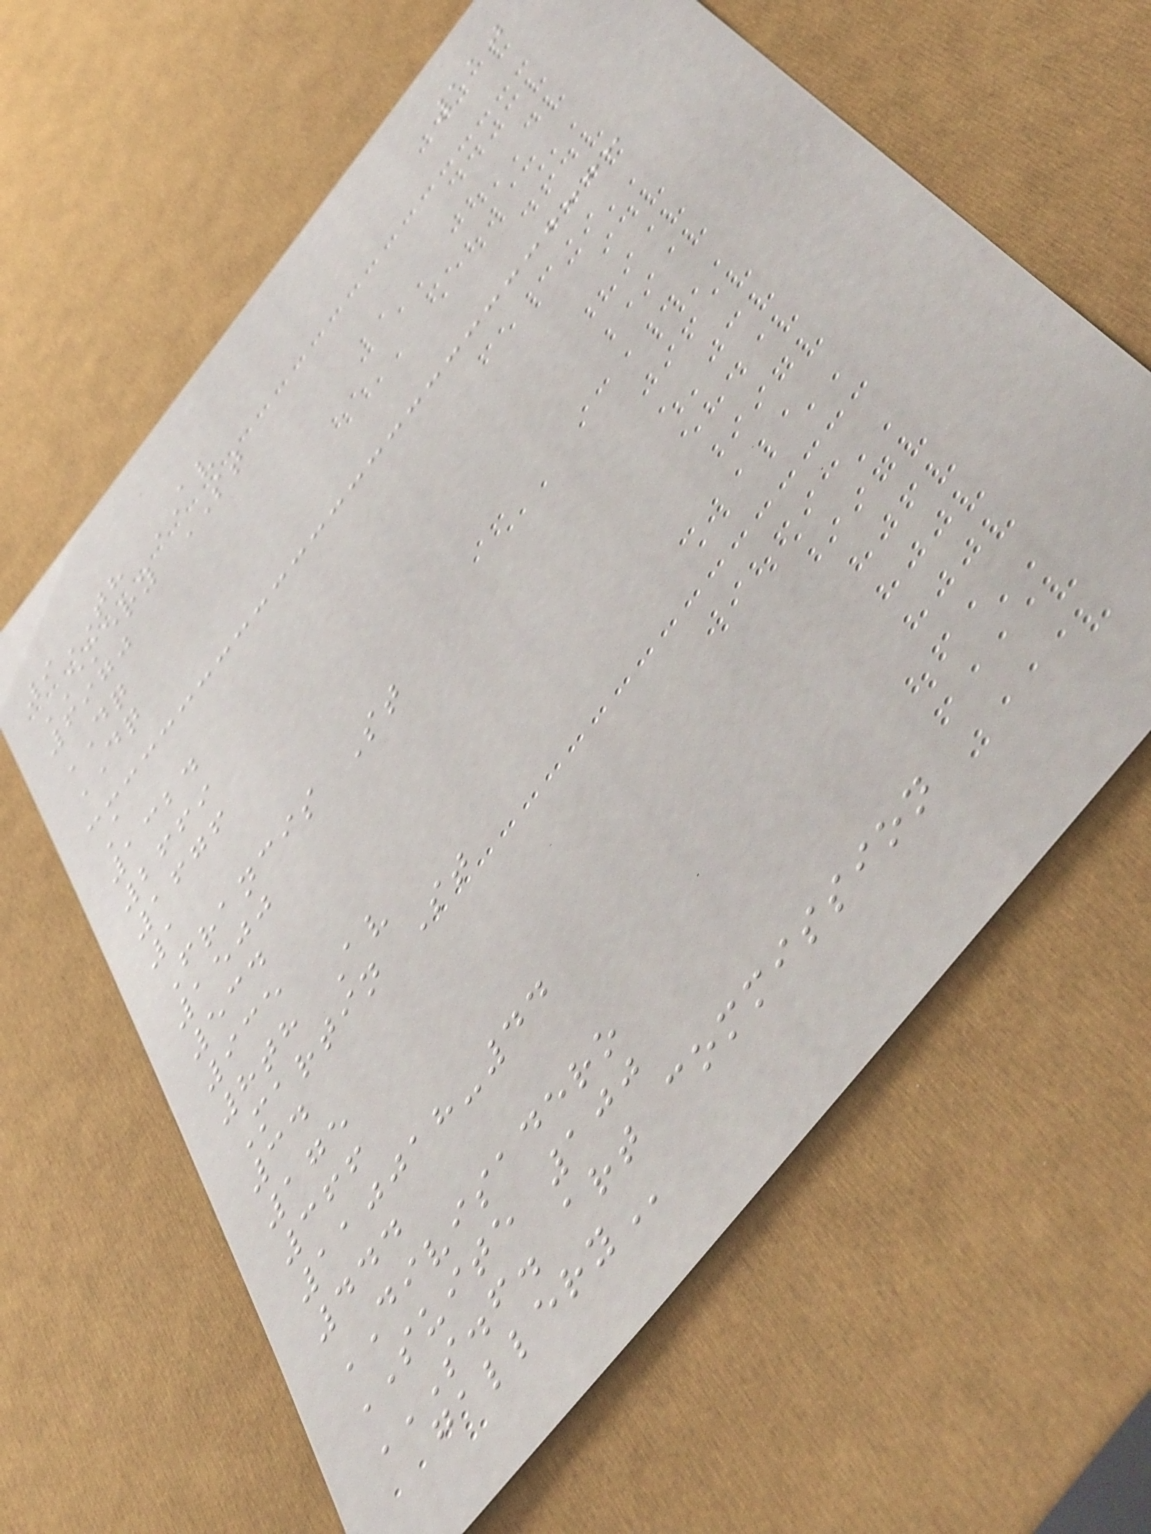110
9TH AV
EMERY ST
6970
DQ
DQ
A
1324
2669
1676
1
Francis St
1500
534
935
8th Av
Martin St
34
175
366
110018-44
444
DIVISADERO
SUITE 100
S.F. ART COMMISSION
GALLERY
